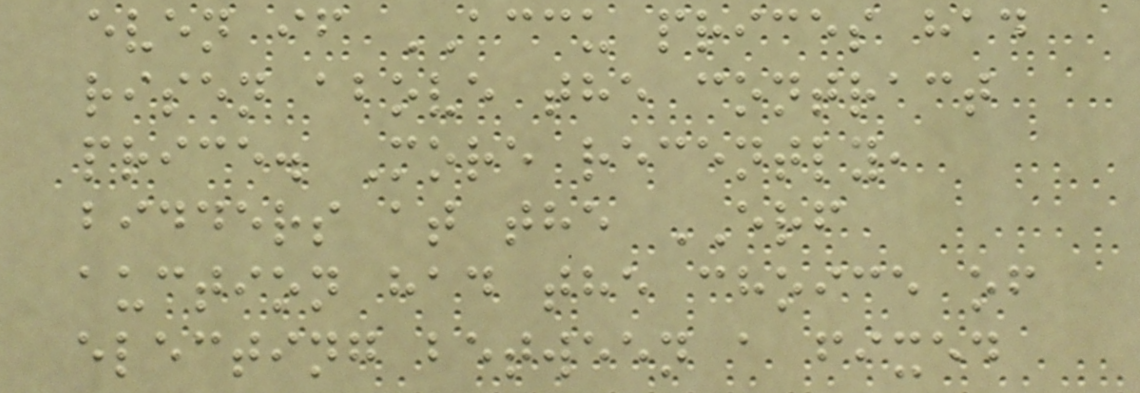even if ACCU prices had
risen above the contract
price. More recently,
bidders at the ERF
auction had the choice of
electing between a fixed
